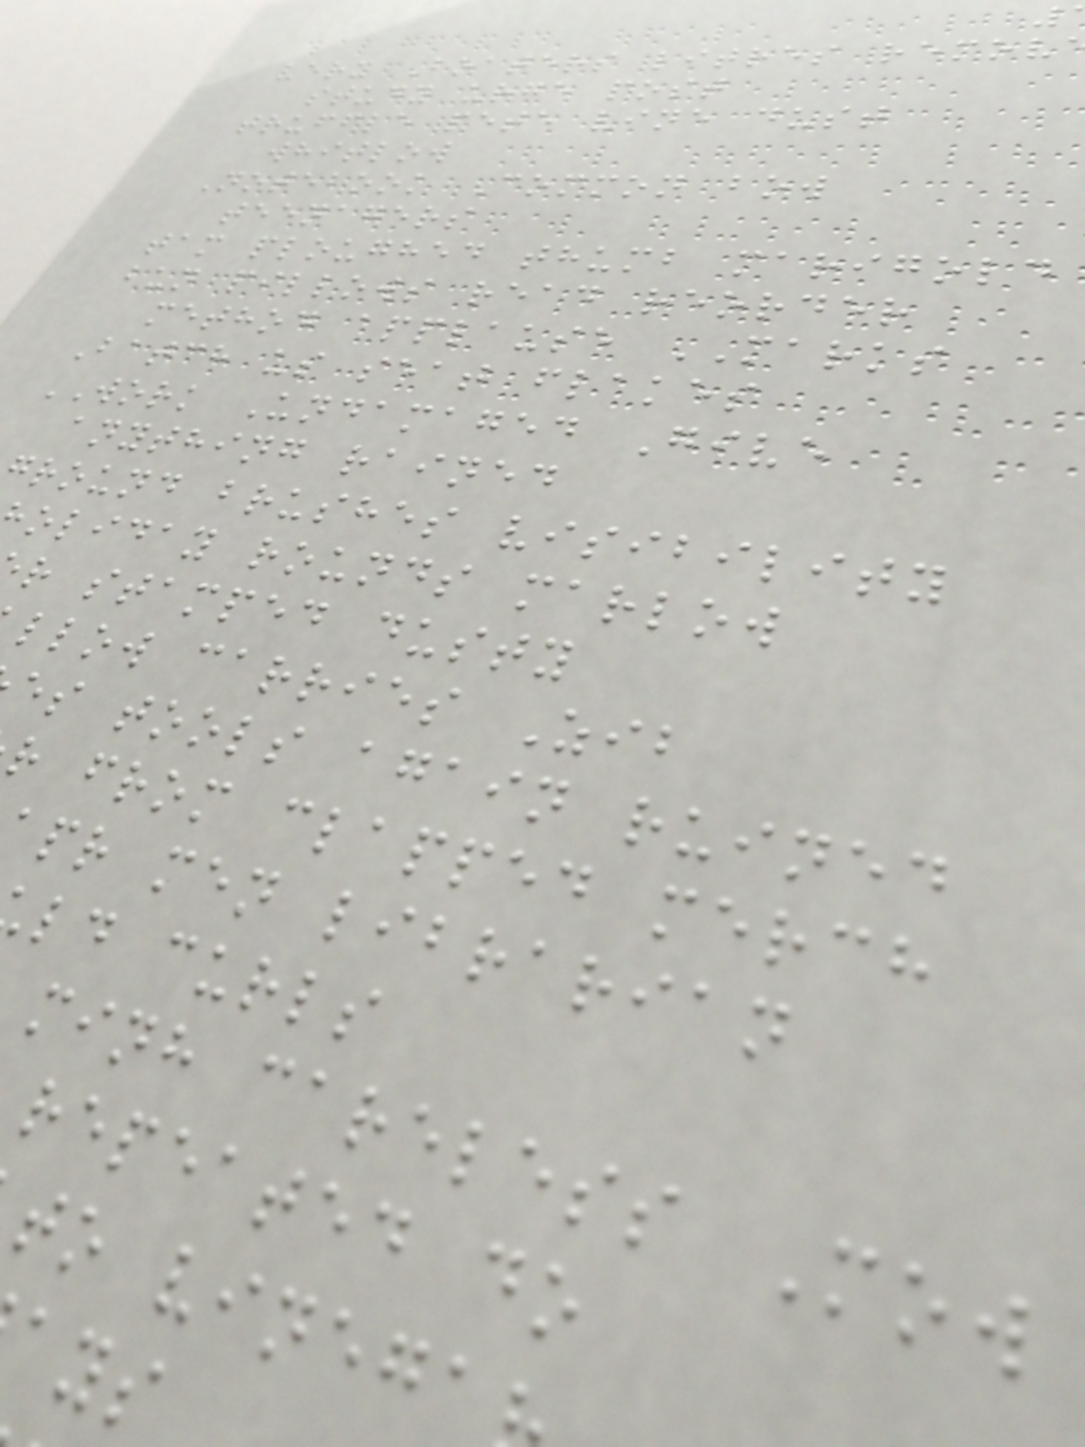very Boaters litres remov
study urge post
truffle pete vine dust
whitlow
Notebook Common bow
teenagers
tam ploughed thumb marigold
bun pillows read reorder
method applause MARKS
Batch us seat flakes
WORK Undamaged Give
anything rained
ground brushes visibility
oliday rounds marlow
r stamped dusty
llow carries Zib
es tools again ruined
r from clapped merch
pr men librarian
ld curls
minh careless Mow
repeated do
to vinega
